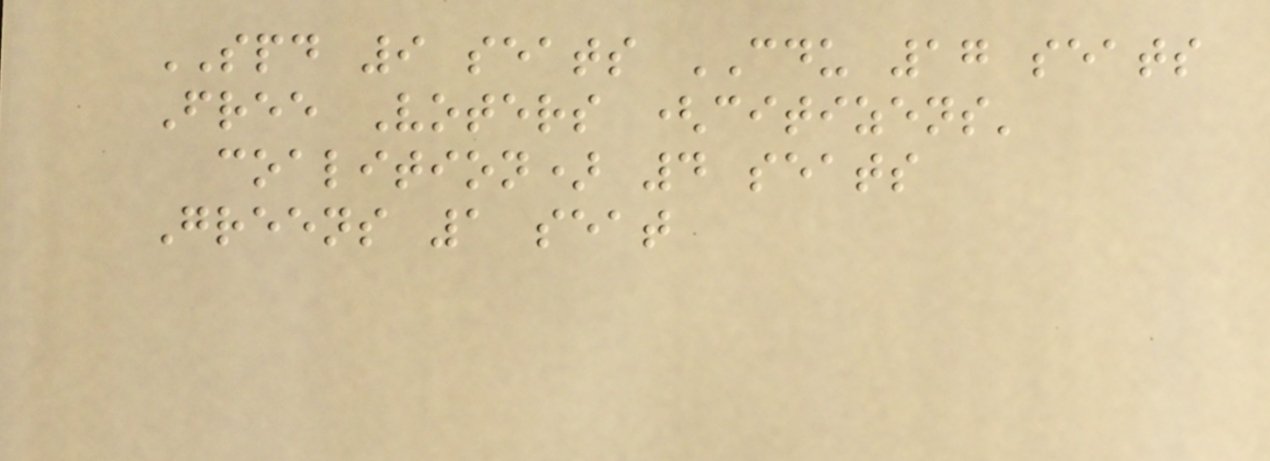SPD 9 seats CDU 17 seats
Free Voters (citizens'
coalition) 4 seats
Greens 1 seat
